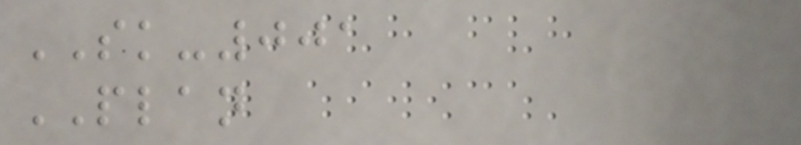SK-001
PLAN
